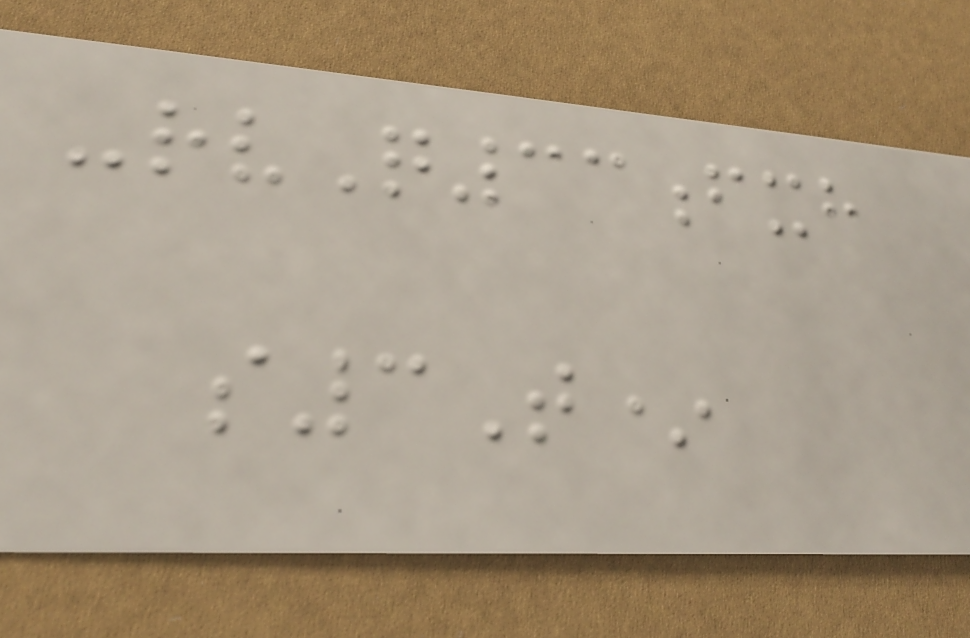-rvQ33fxh
s3T*
